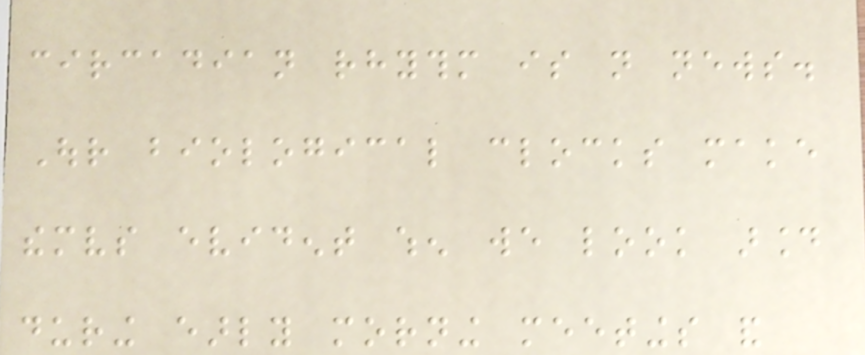circadian rhythm is not news.
Our biological clocks make
themselves evident when we look around
during early morning meetings and
